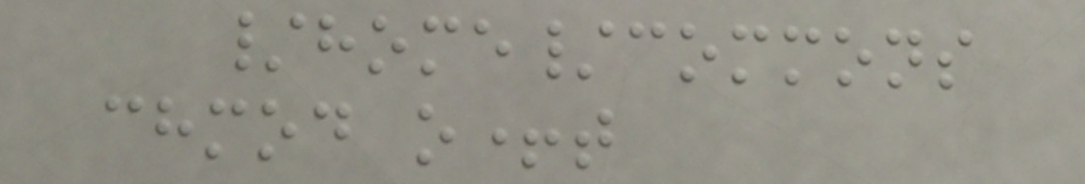/home/commons
chmod o+t
